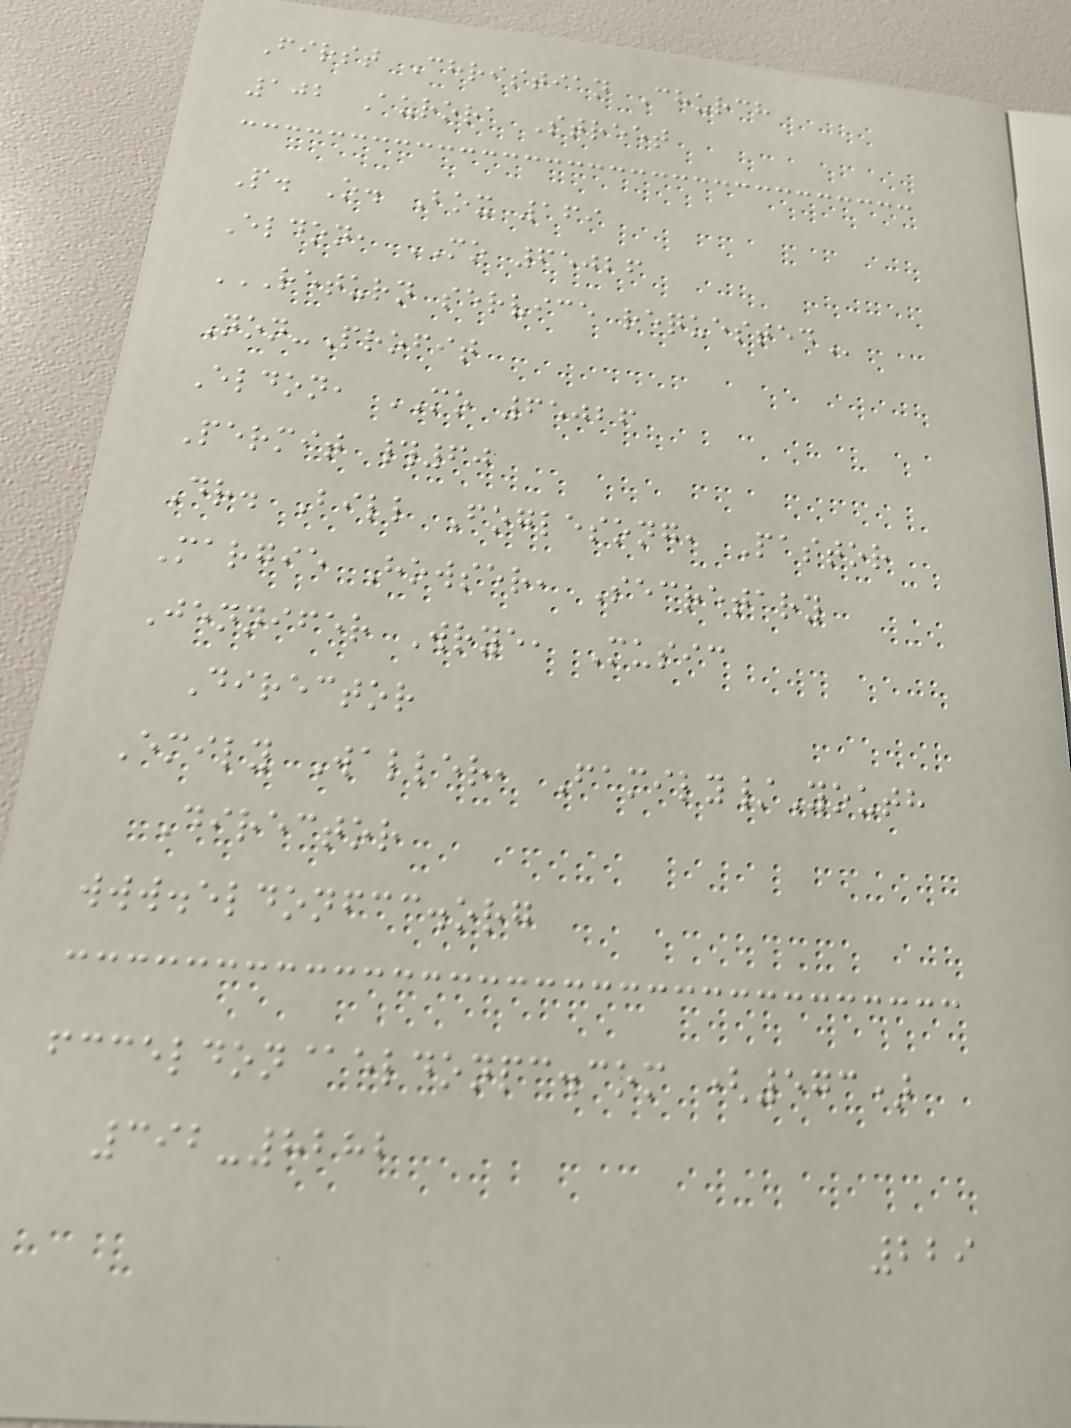First Christian Church
102 Aurora Street
P. O. Box 169
Eldon, MO 65026
RETURN SERVICE REQUESTED
Non-Profit
Eldon, MO 65026
Permit #60
Dr. Bill Foglesong, Pastor
Margie Howser, Secretary
Jennifer Wrye, Music
Director
Emily Waller, Family/Youth
Director
www.eldonfcc.org
fcceldon@eldonpc.com (573)
392-8282
229
